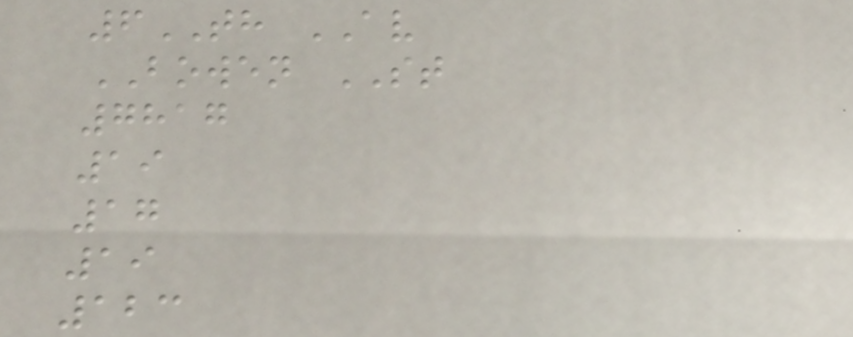6TH AV
BOWEN ST
7817
19
17
19
123
